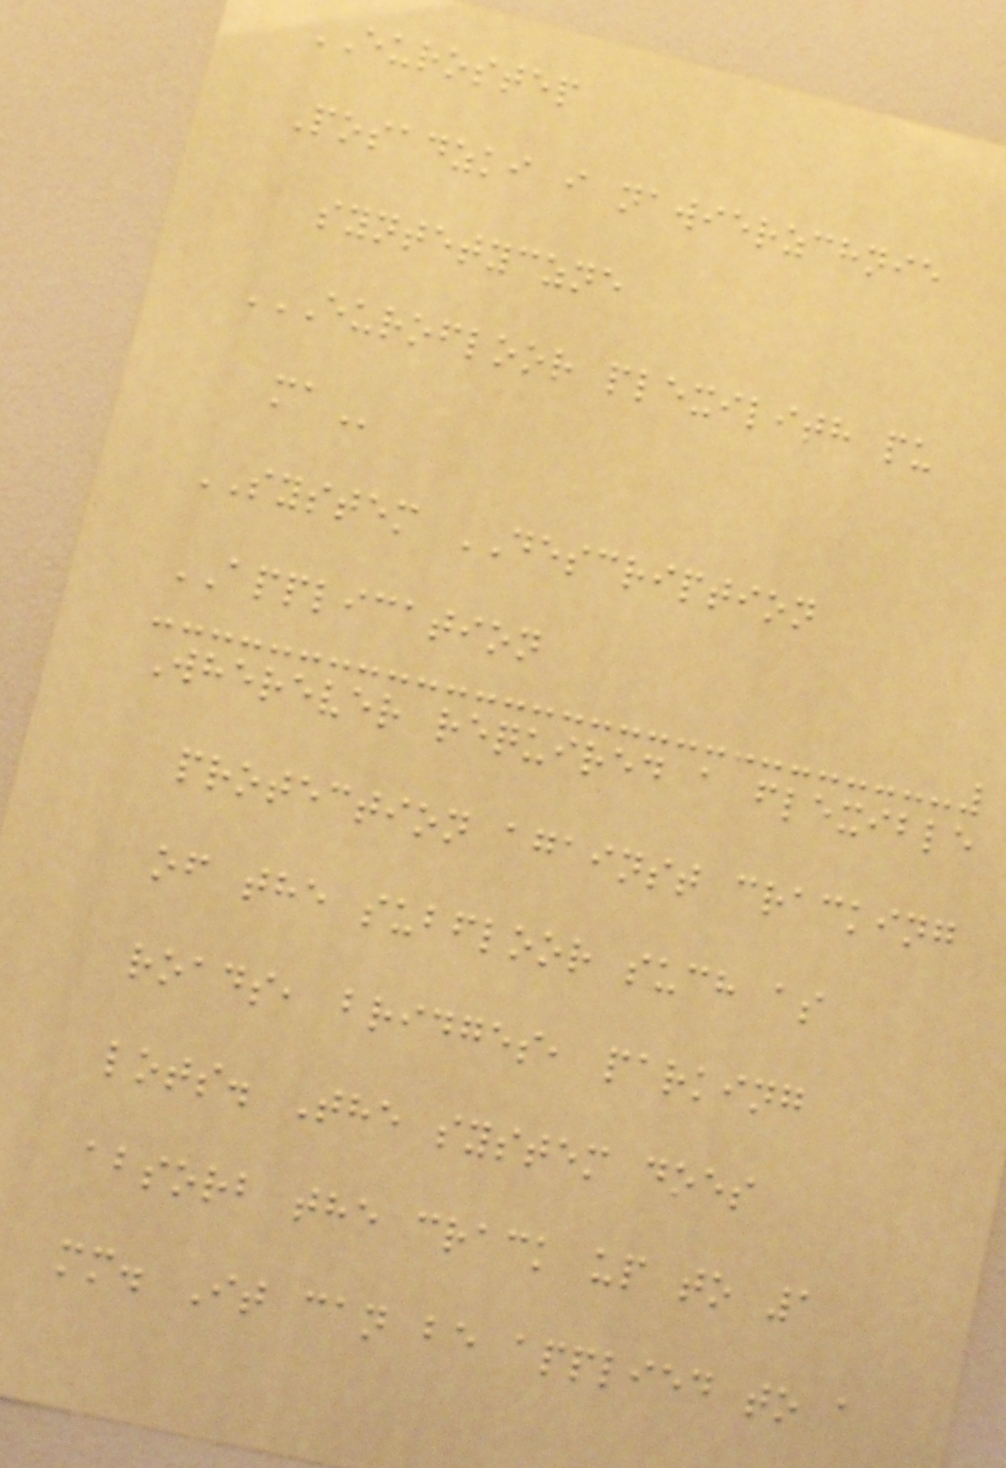EUROSTEP
Posadzki i nawierzchnie
syntetyczne
EUROFLOOR PLEXILITH PU
MA
SYSTEM DESCRIPTION
APPLICATION
Wherever required a flexible
protection against cracking
of the subfloor such as
roads, bridges, parking
lots. The system does
absorb the crack up to 1
mm. It can be applied to a
